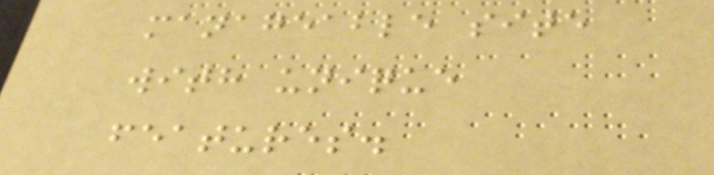manageable site
with unique
features.
